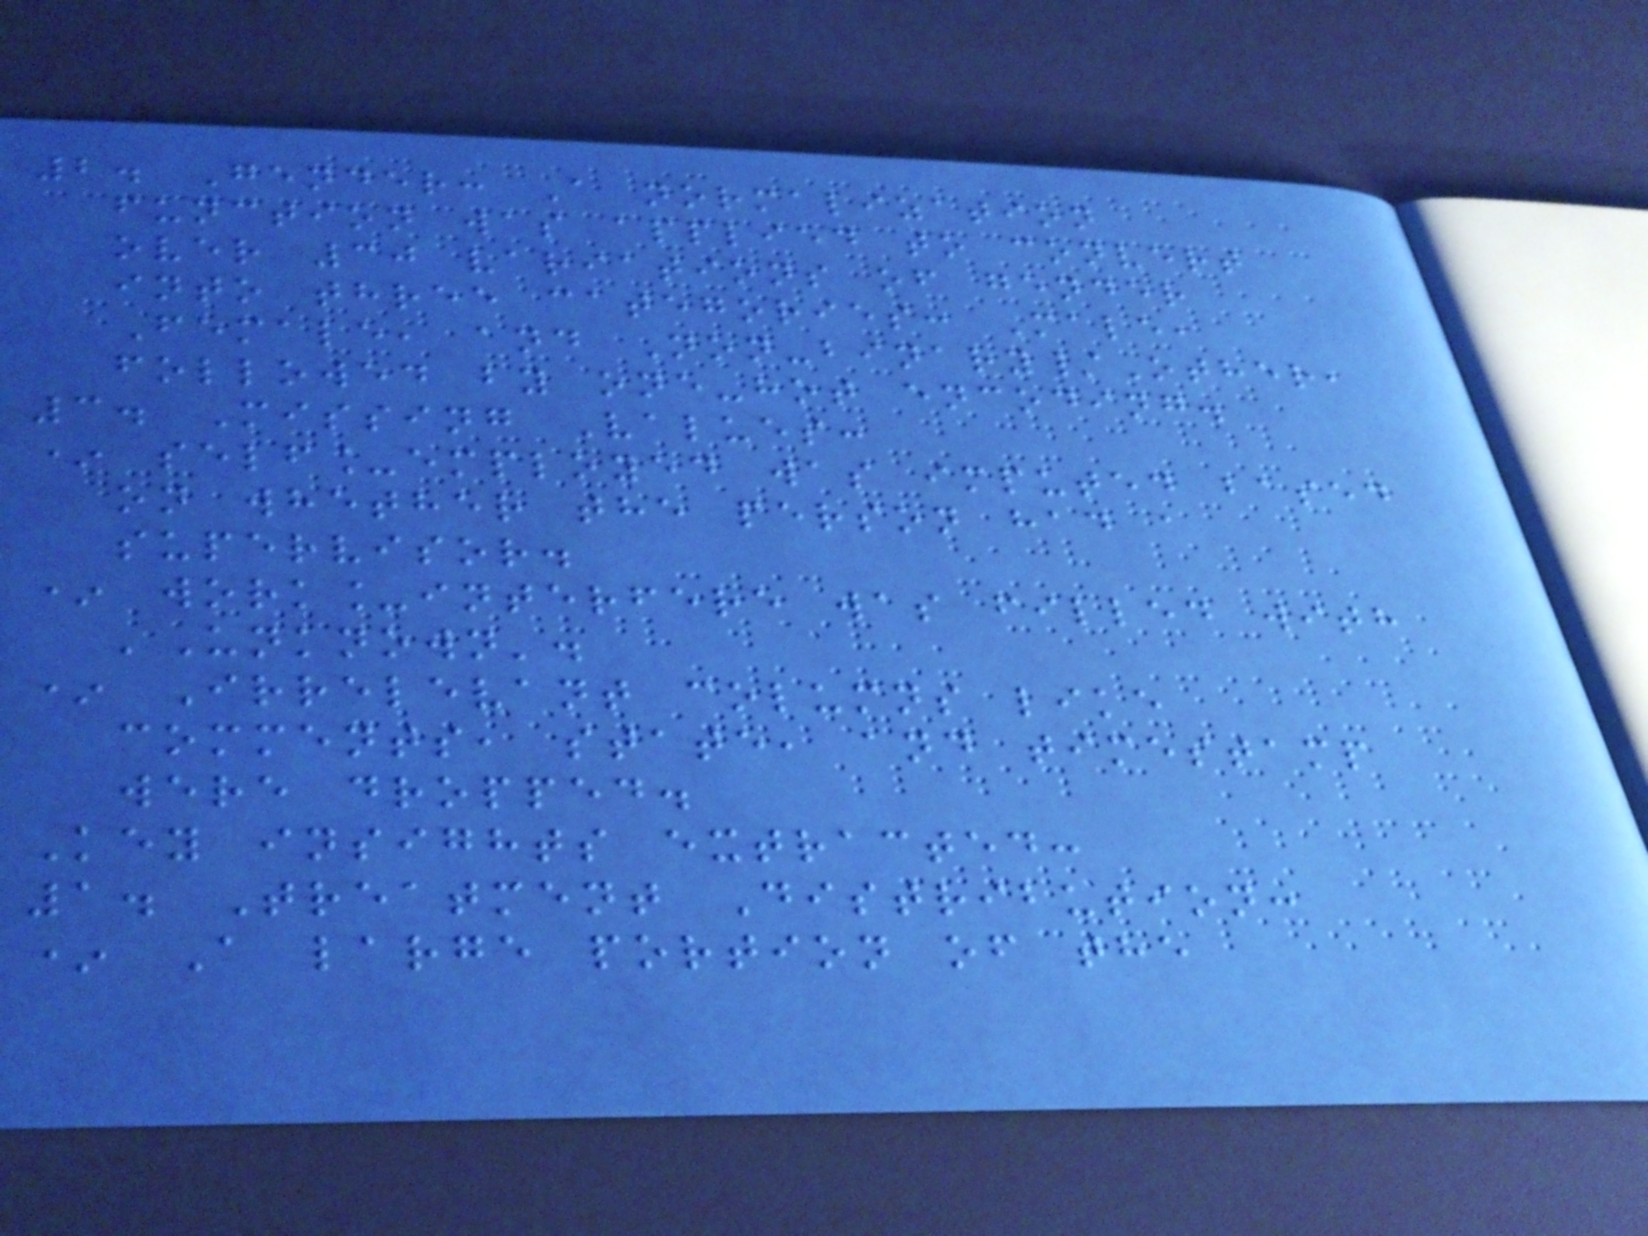2. Gender: A normalization
function was applied to convert
over 30 variations of gender
into three categories: Male,
Female, and Non-binary/Other,
followed by one-hot encoding.
3. Missing Values:
* self_employed was imputed based
on whether the person had a
supervisor.
* work_interfere was filled with
'Unknown'.
* Irrelevant columns like
comments, state, and timestamp
were dropped.
Key insights extracted:
1. Treatment Distribution:
* A large portion of the
